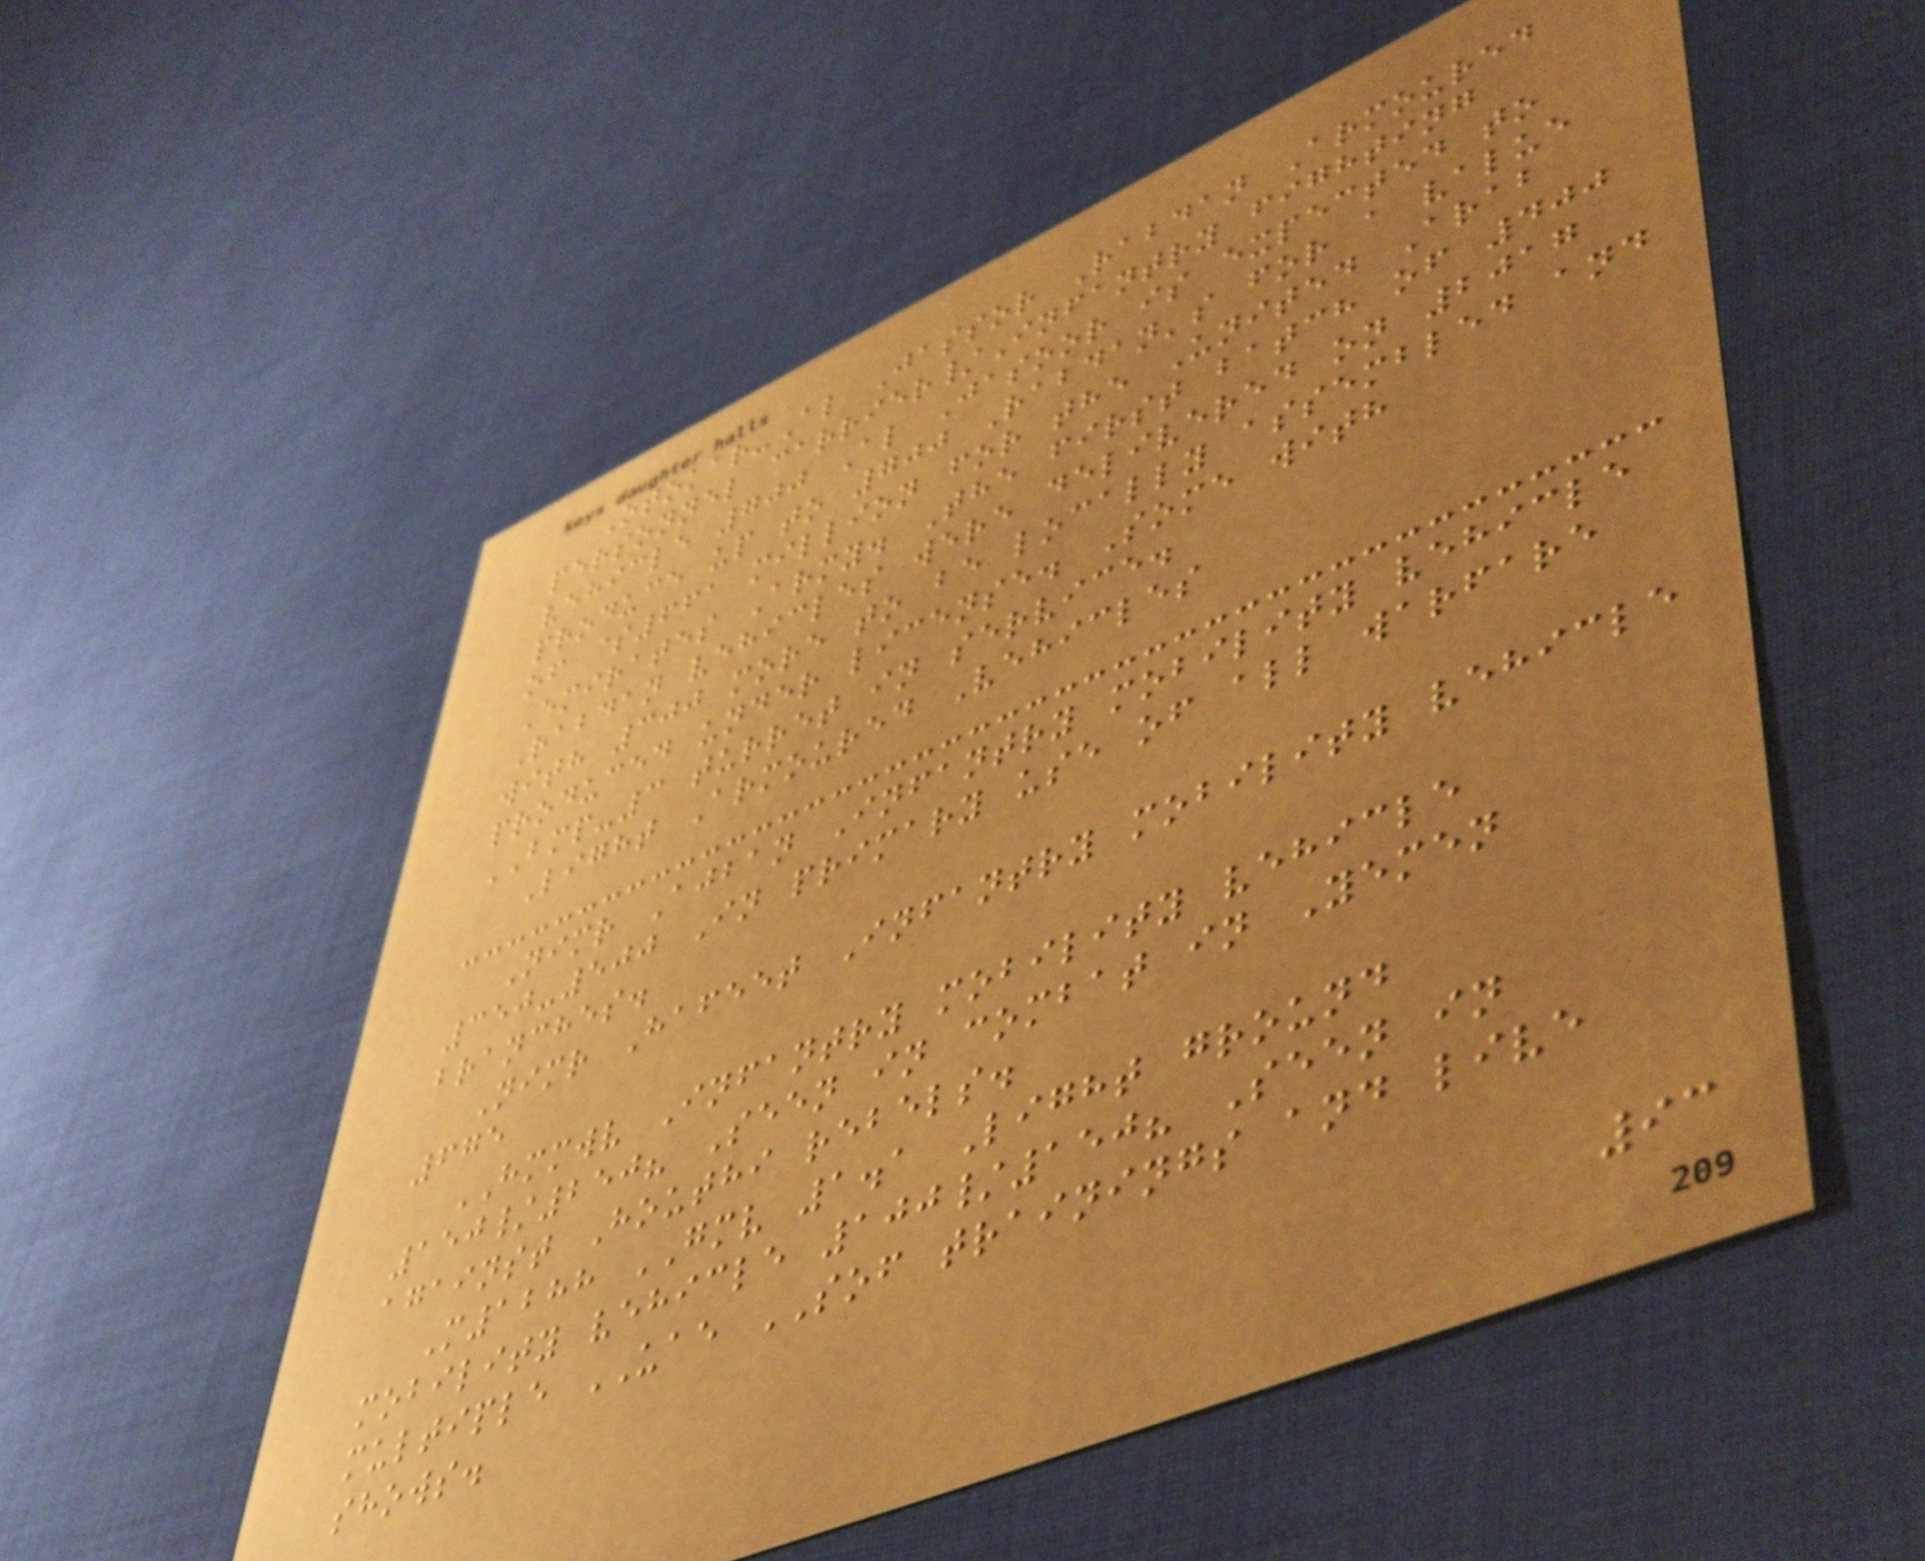Otokar-Al Jassor Rabdan Armoured
personnel carrier/Infantry fighting
vehicle 700 Al Jasoor is expected to
produce up to 700 Rabdan's for a value
of $661 million for the United Arab
Emirates Army. The first batch of 400
Rabdan vehicles were delivered on 2017
with 300 more to be locally assembled and
produced under license. Some with
BMP-3 turret in service.
Light Armoured Vehicles
Nimr Ajban Infantry mobility vehicle
350-500 In primary use of all warfare
branches.
Nimr Hafeet Infantry mobility vehicle
675
HMMWV Infantry mobility vehicle
150/250? Seen in combat in Yemen
against Houthi rebels.
M1288 GMV 1.1 Light ground
mobility vehicle 100/150? Seen in
multiple UAE SOF trainings and live
shows.
93
